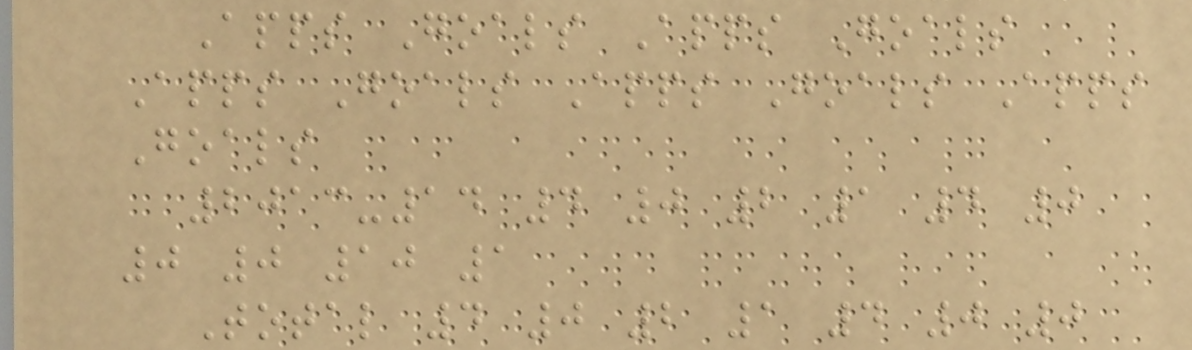Apps Goals Apps Goals
Apps Goals Apps Goals Apps
Goals
2013-14 4 0 2 1 4 0
0 0 10 1
Total 4 0 2 1 4 0 0
